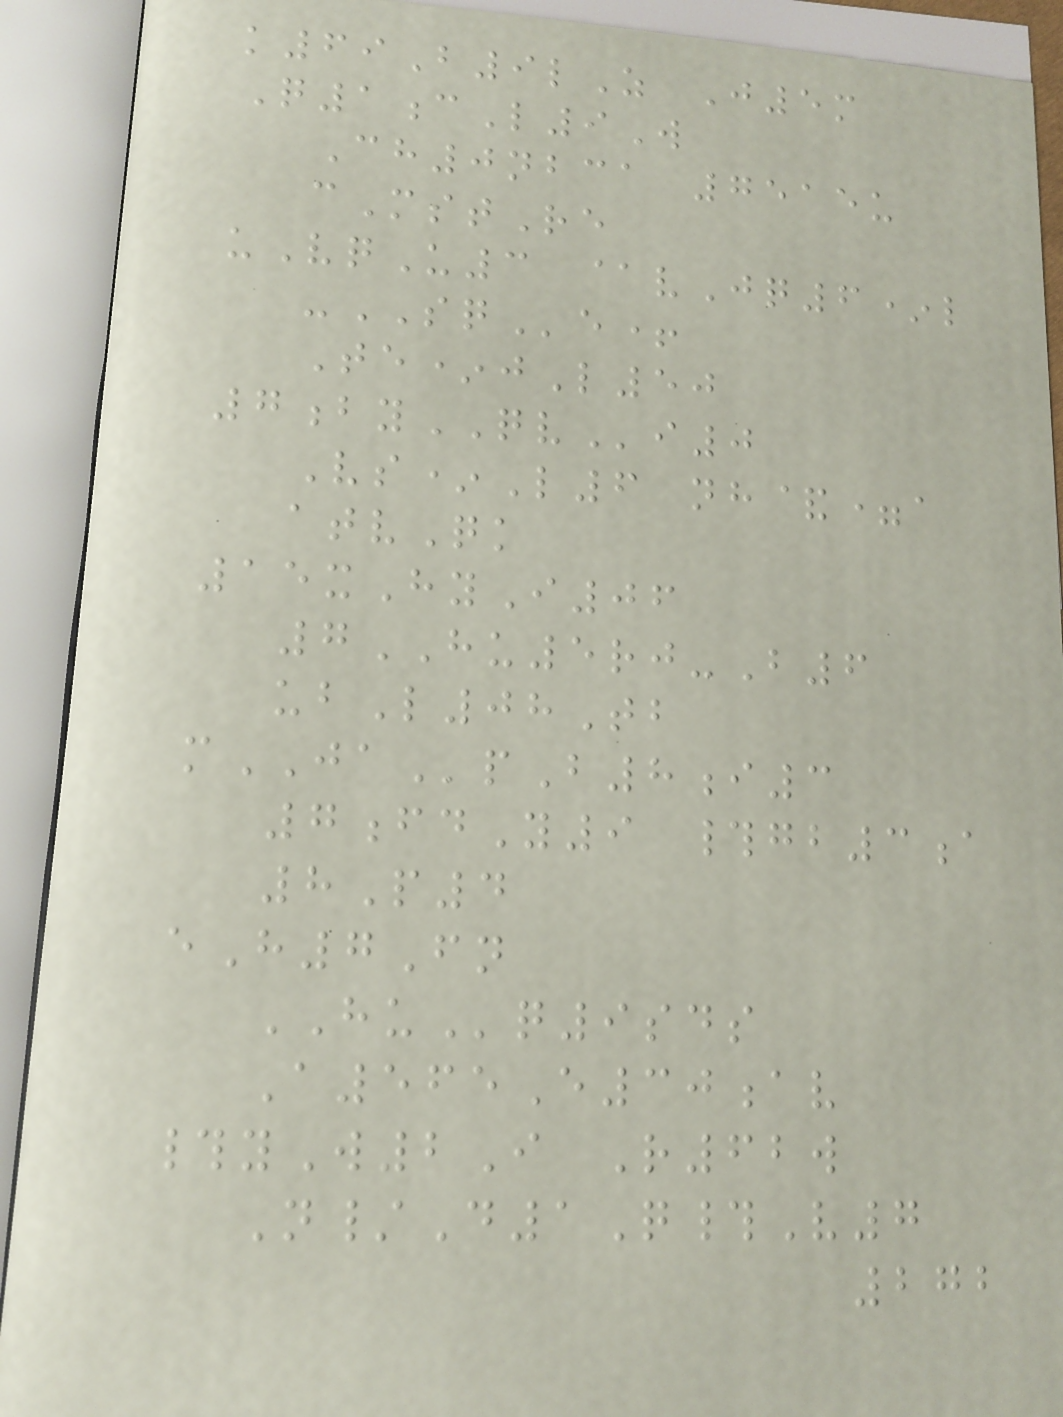k69B9lZ J5m
Q1cL9W
Ch0nbca 7515u
cMstRe
uVqU3 @vJq6*l
-SQe+
Te*jL50
7byQVi0
Vs*L6 nh&=a
atvQk
15xHyI06
7HU5rj-B6
ubL08Tb
mJApB8i3
7fdY9 #gb3a
8P4
eH7Fn
HUq9sds
A565E30av
#yW2I R62w
N/D1Q#V7
272
